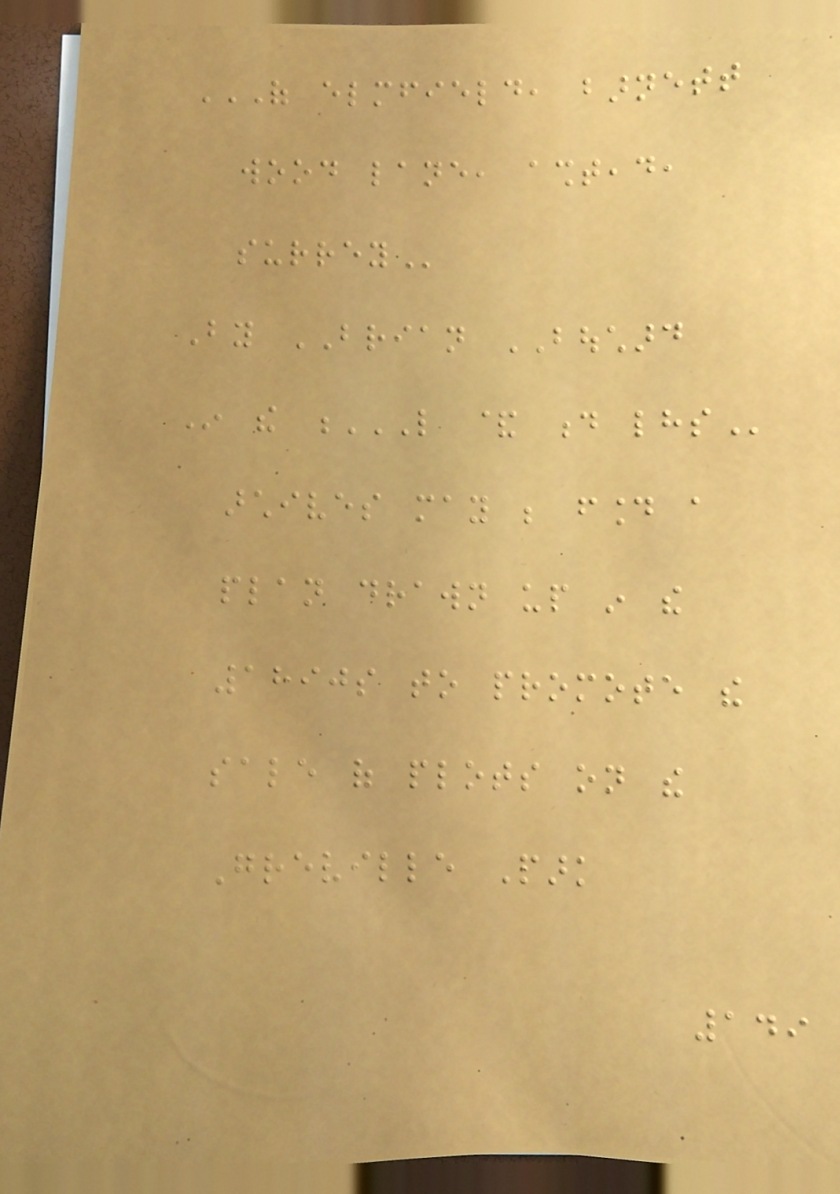OF ELMFIELD, BARNETT
WOOD LANE, ASHTEAD,
SURREY
By BRIAN BOUCHARD
In the L & D LHS
archives may be found a
plan drawn up in the
1890s to promote the
sale of plots on the
Greville Park
149
